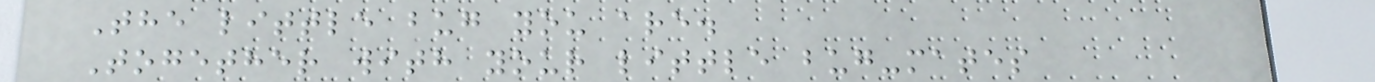The little bug you are.
Together with your little bug-mates
